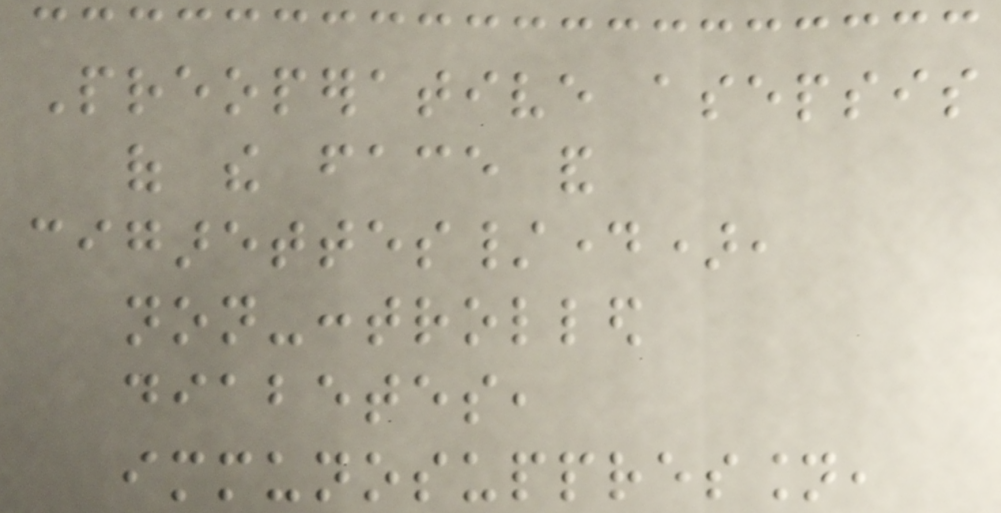Preoperative asepsis
of the face and
cigarettes/day),
non-controlled
diabetes,
immunosuppression,
